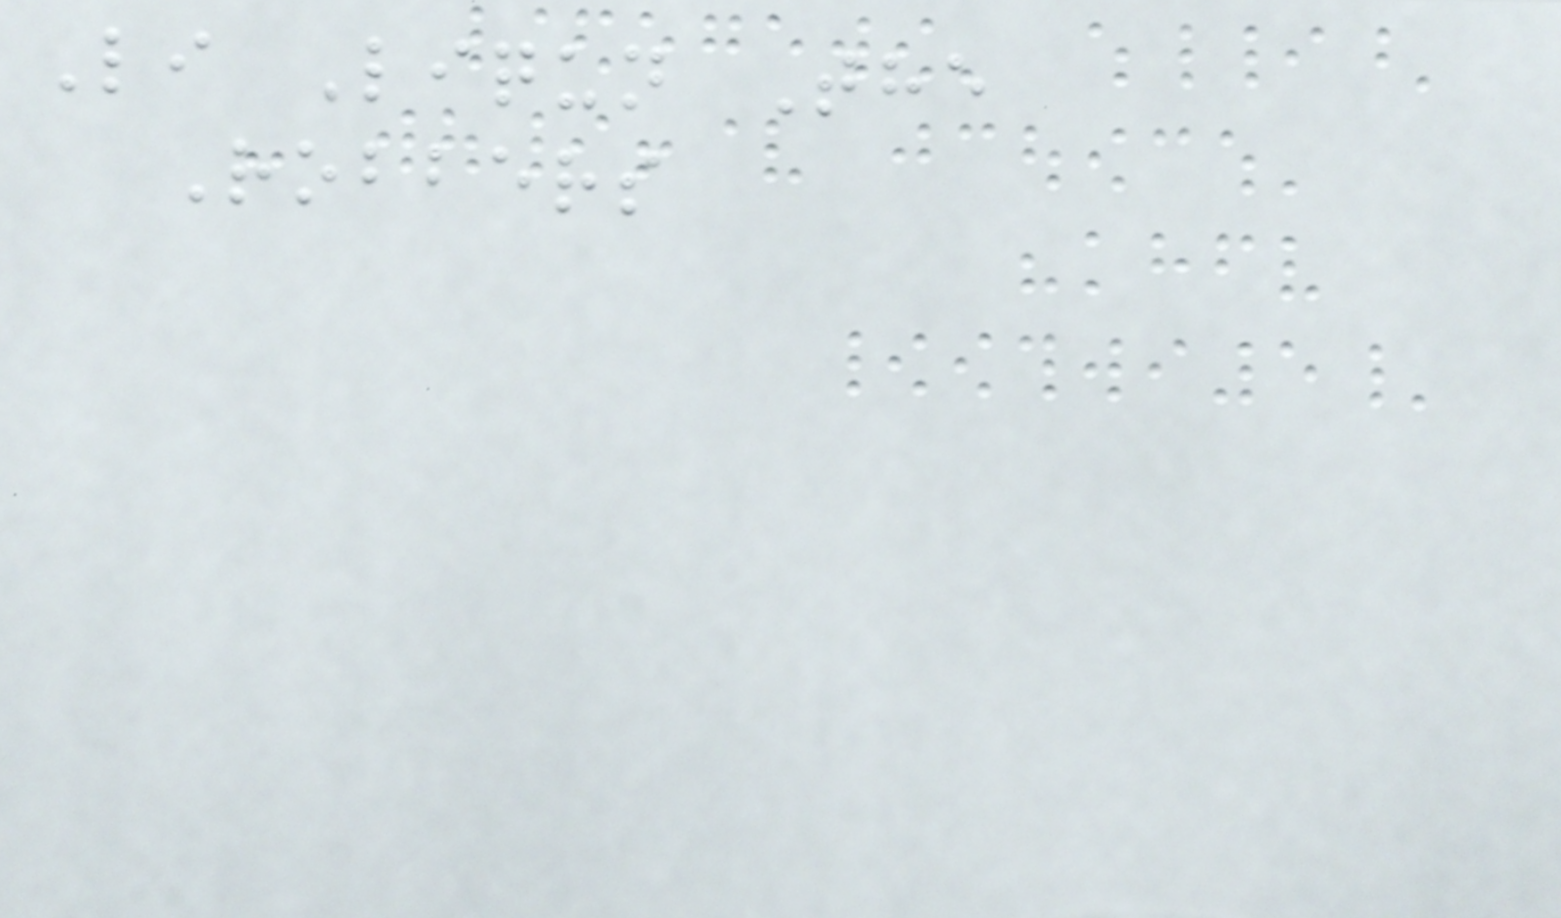Li Liqun The
Robbers
